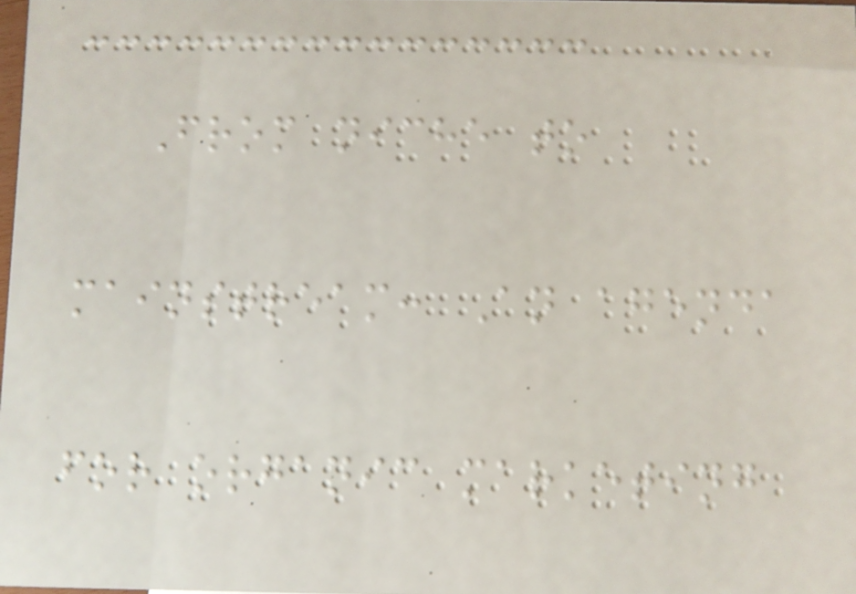From niche to
mainstream: An agenda
for organic marketing
